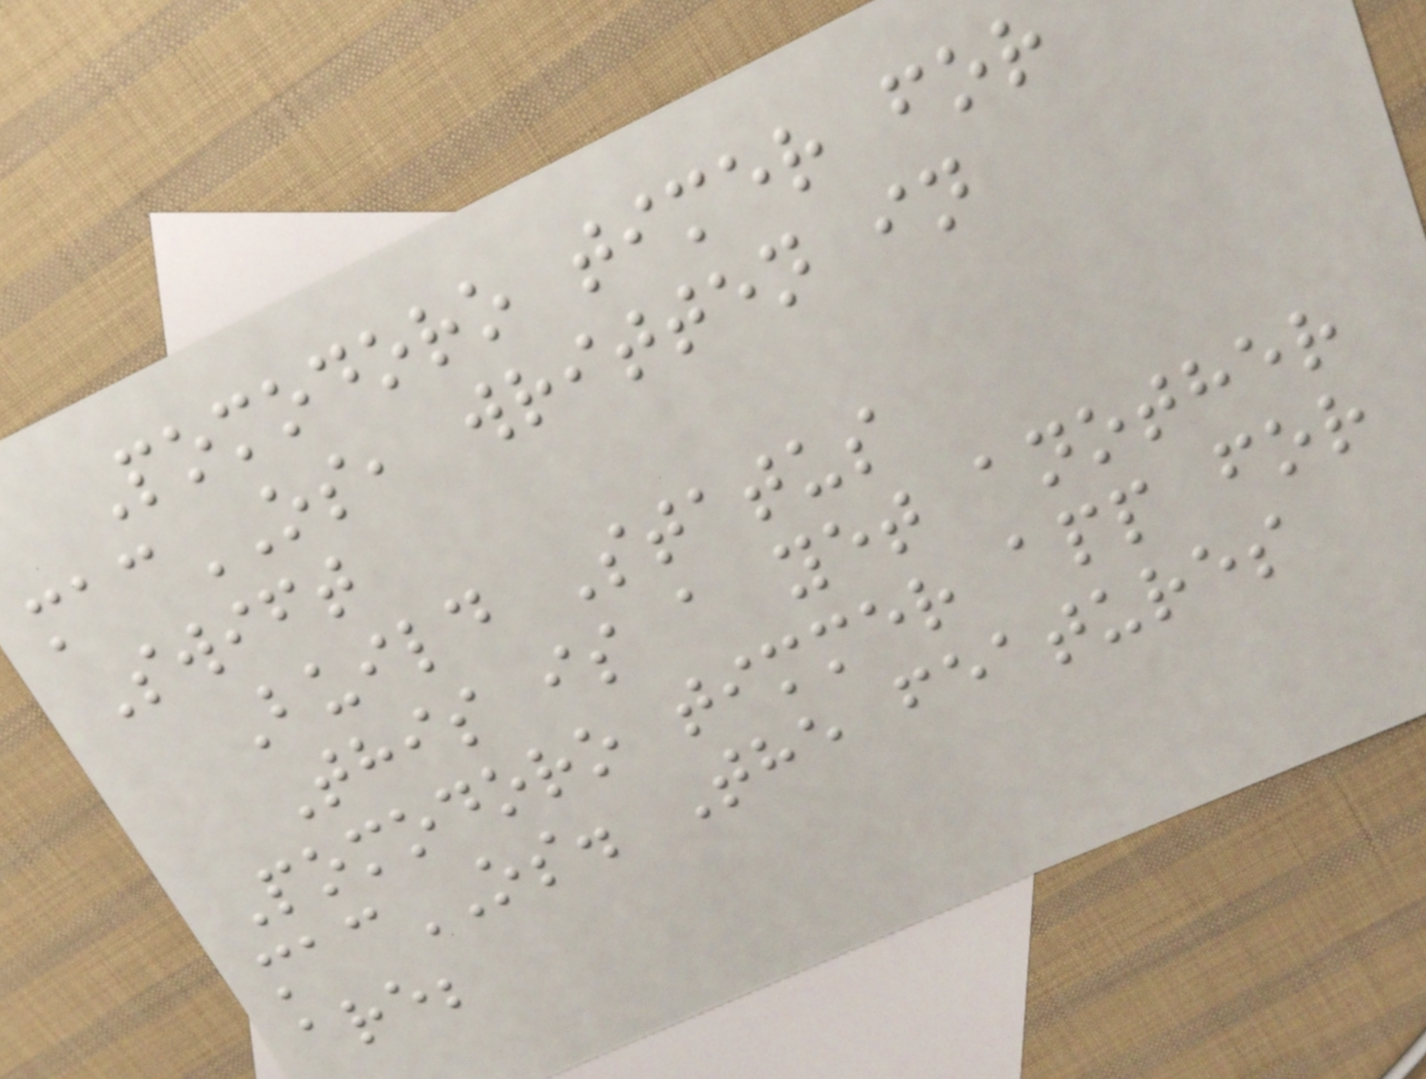Pomodoro timer for
macOS, written in
Swift
Build Status
This is a yet another
Pomodoro timmer app for
macOS. The features
are;
